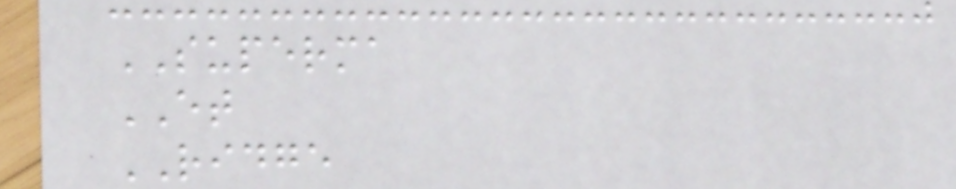SUPERMA
ET
RIDGE
